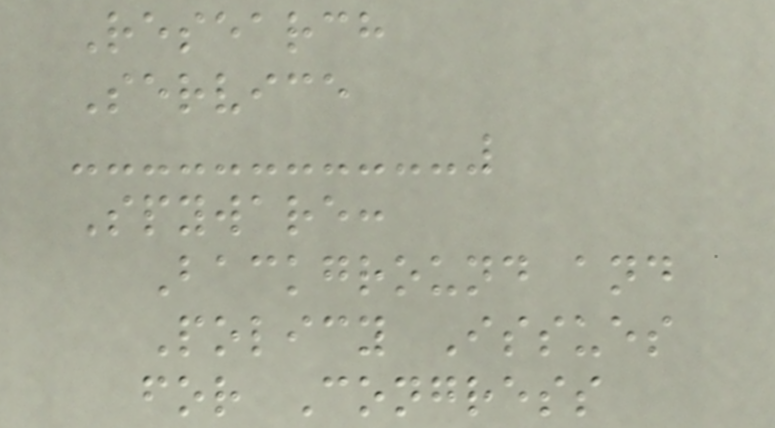Research
Service
Spyware:
Background and
Policy Issues
for Congress
